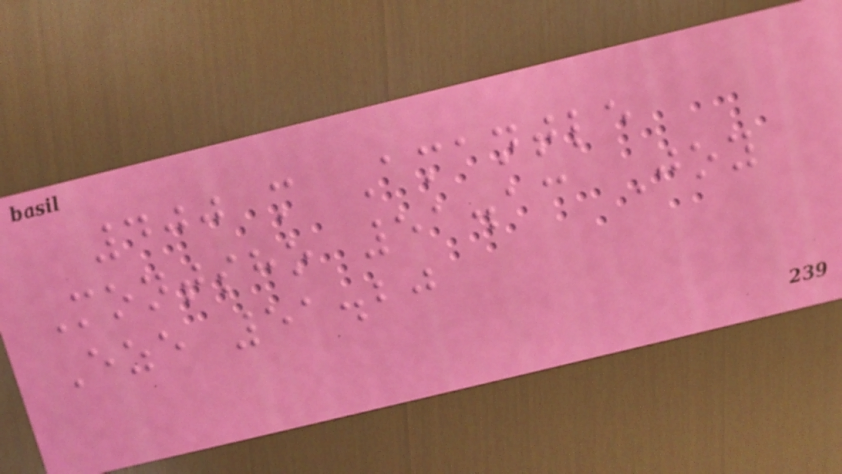400 m Amantle
Montsho 51.13 Joy
Eze 51.20
